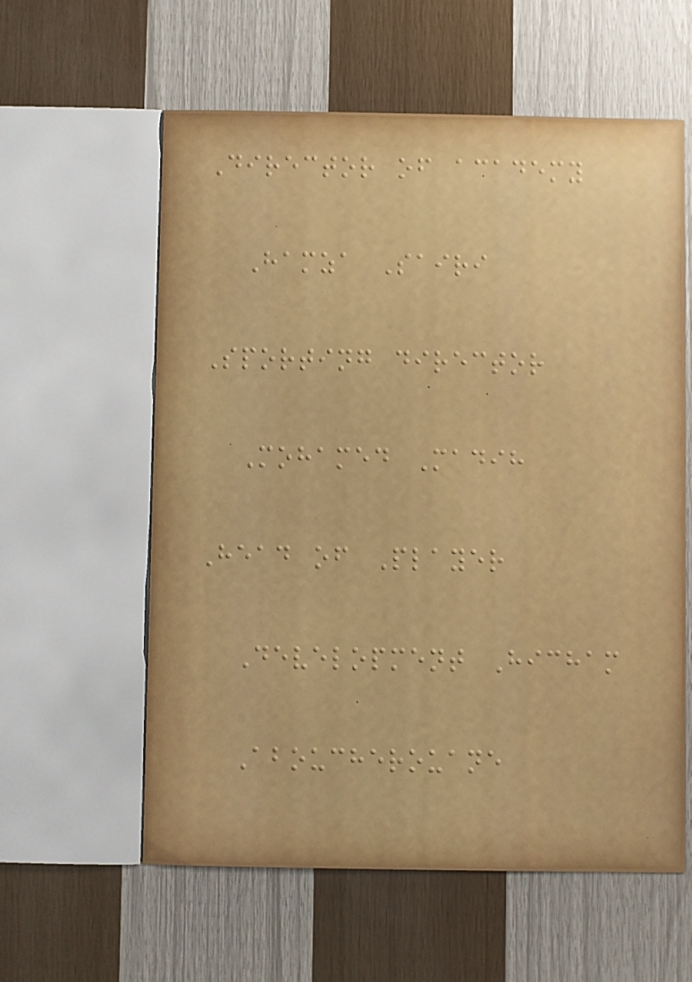Director of academy
Hamza Sairi
Sporting director
Mohamed Madih
Head of Player
Development Hicham
Aboucherouane
